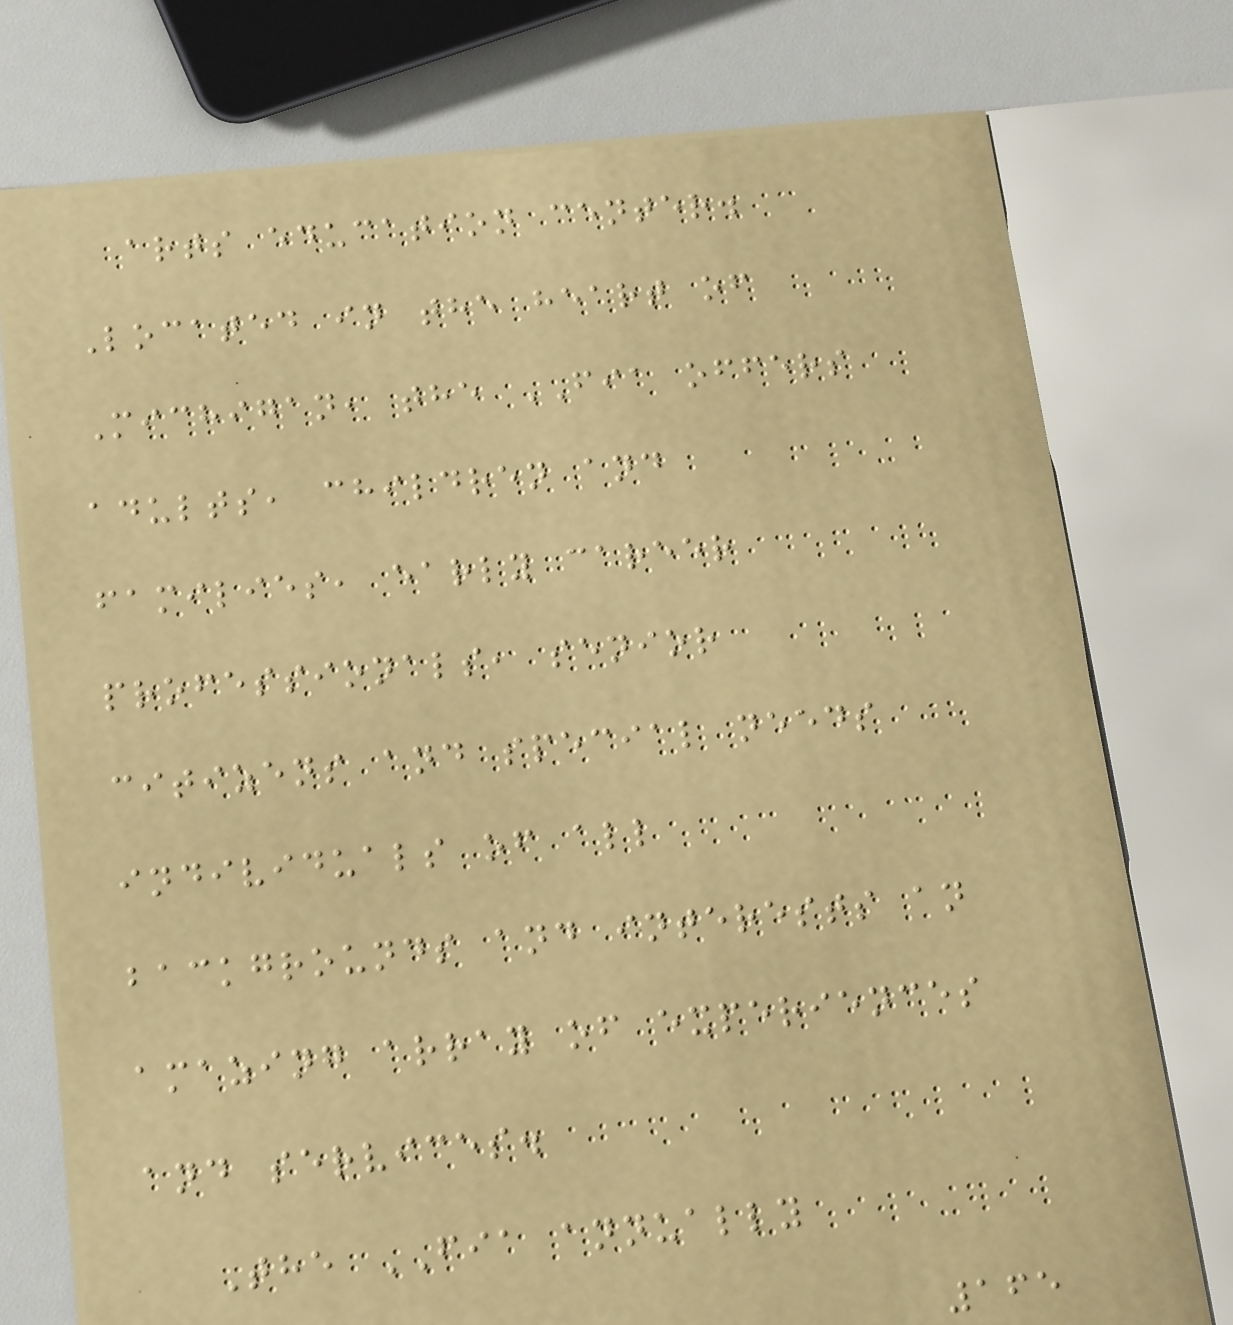arts education center.
Located in the heart of
Michigan, the FIA offers
adults, children and
families, early career
professionals, senior
citizens and special needs
individuals of all
backgrounds and interests an
amazing array of experiences
and services.
The FIA annually
165
